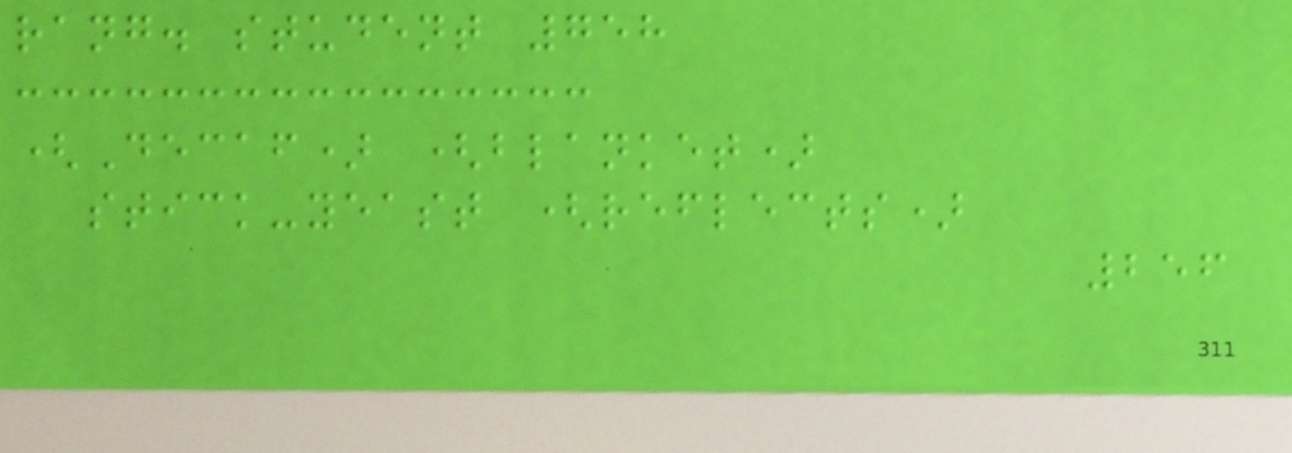rang. student 758
(Decaf) (blanket)
stick-yeast (reflects)
256
